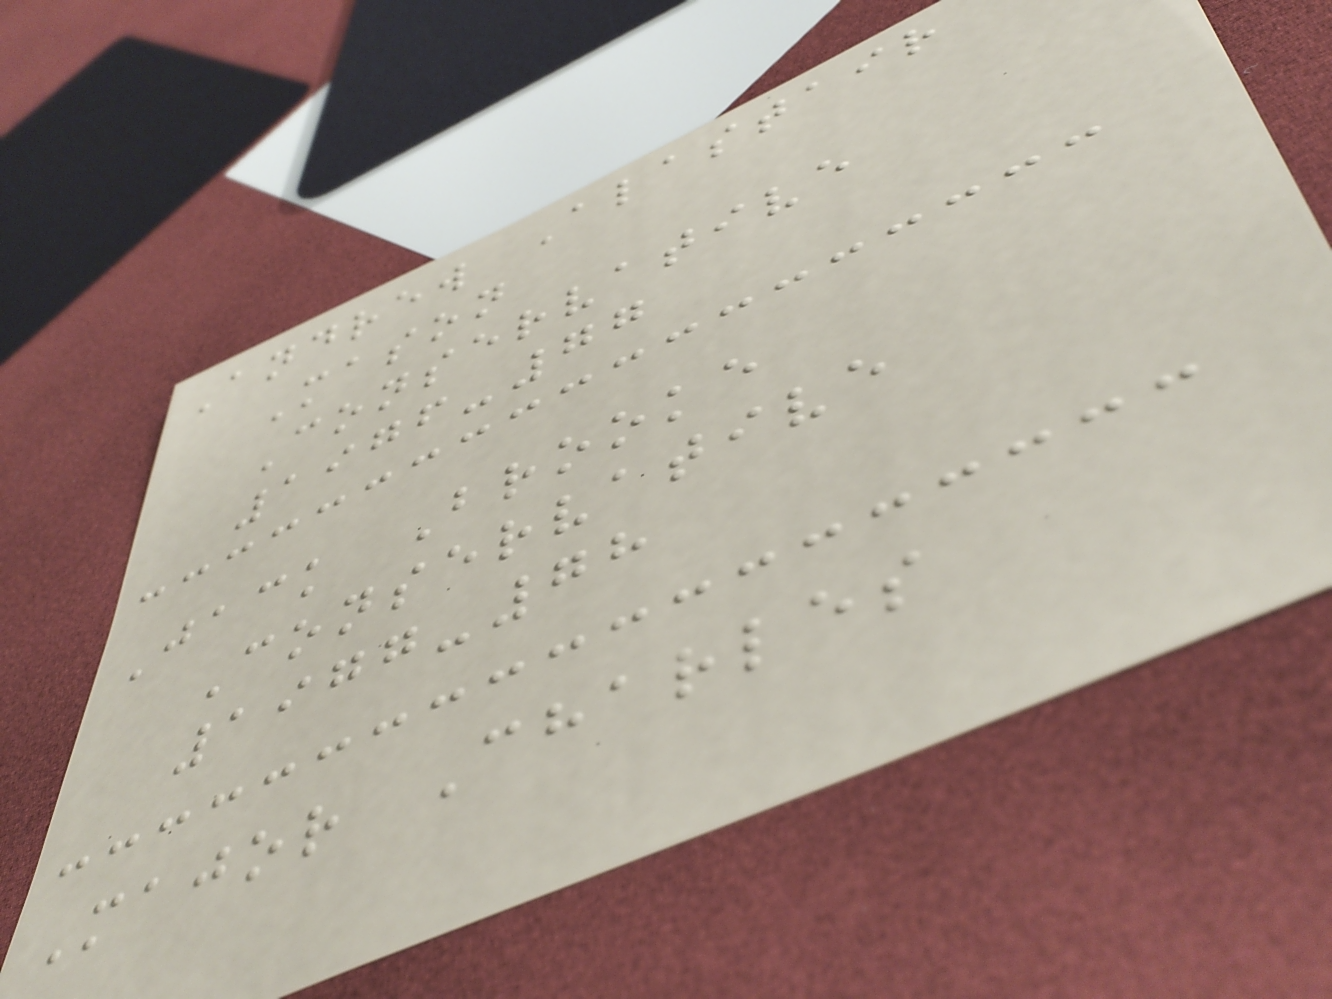Andrew Alastair
Mason
Conservative
1976-77
Jack Brooke
Conservative
1977-78
Major Charles
